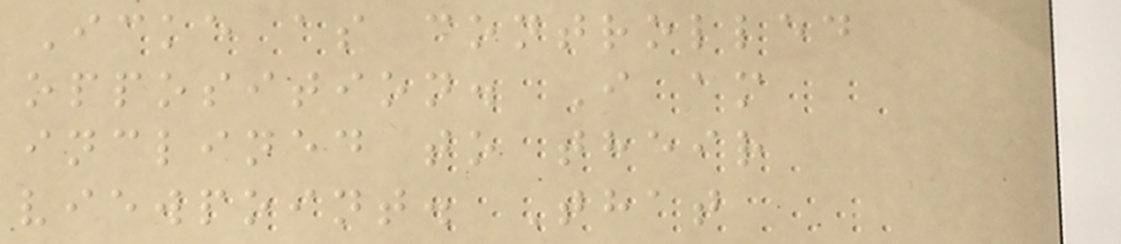Icke as controlled
opposition. I am
inclined to their
viewpoint. That
